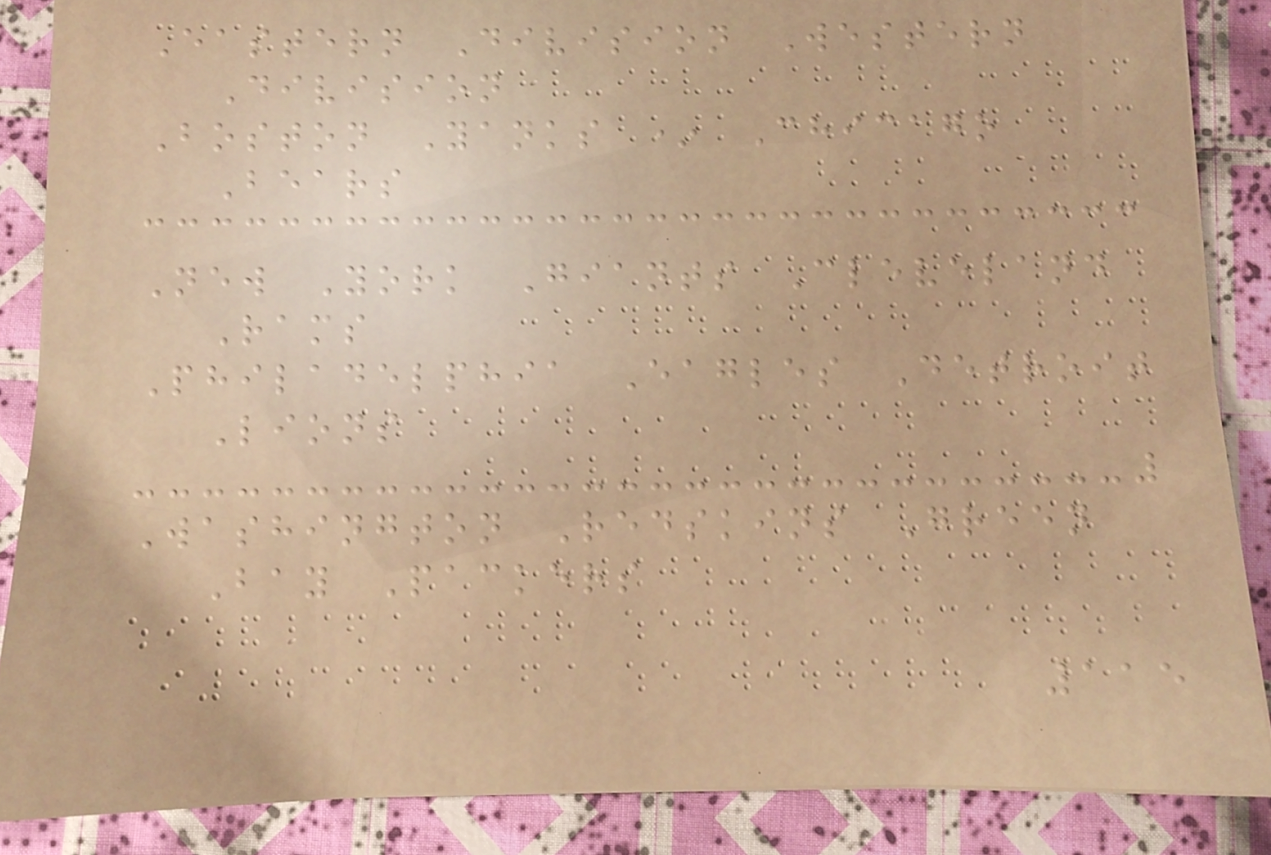Eastern Division Western
Division
Boston Yanks * Chicago
Bears
New York Giants Cleveland
Rams
Philadelphia Eagles Detroit
Lions
Washington Redskins Green
Bay Packers
115
